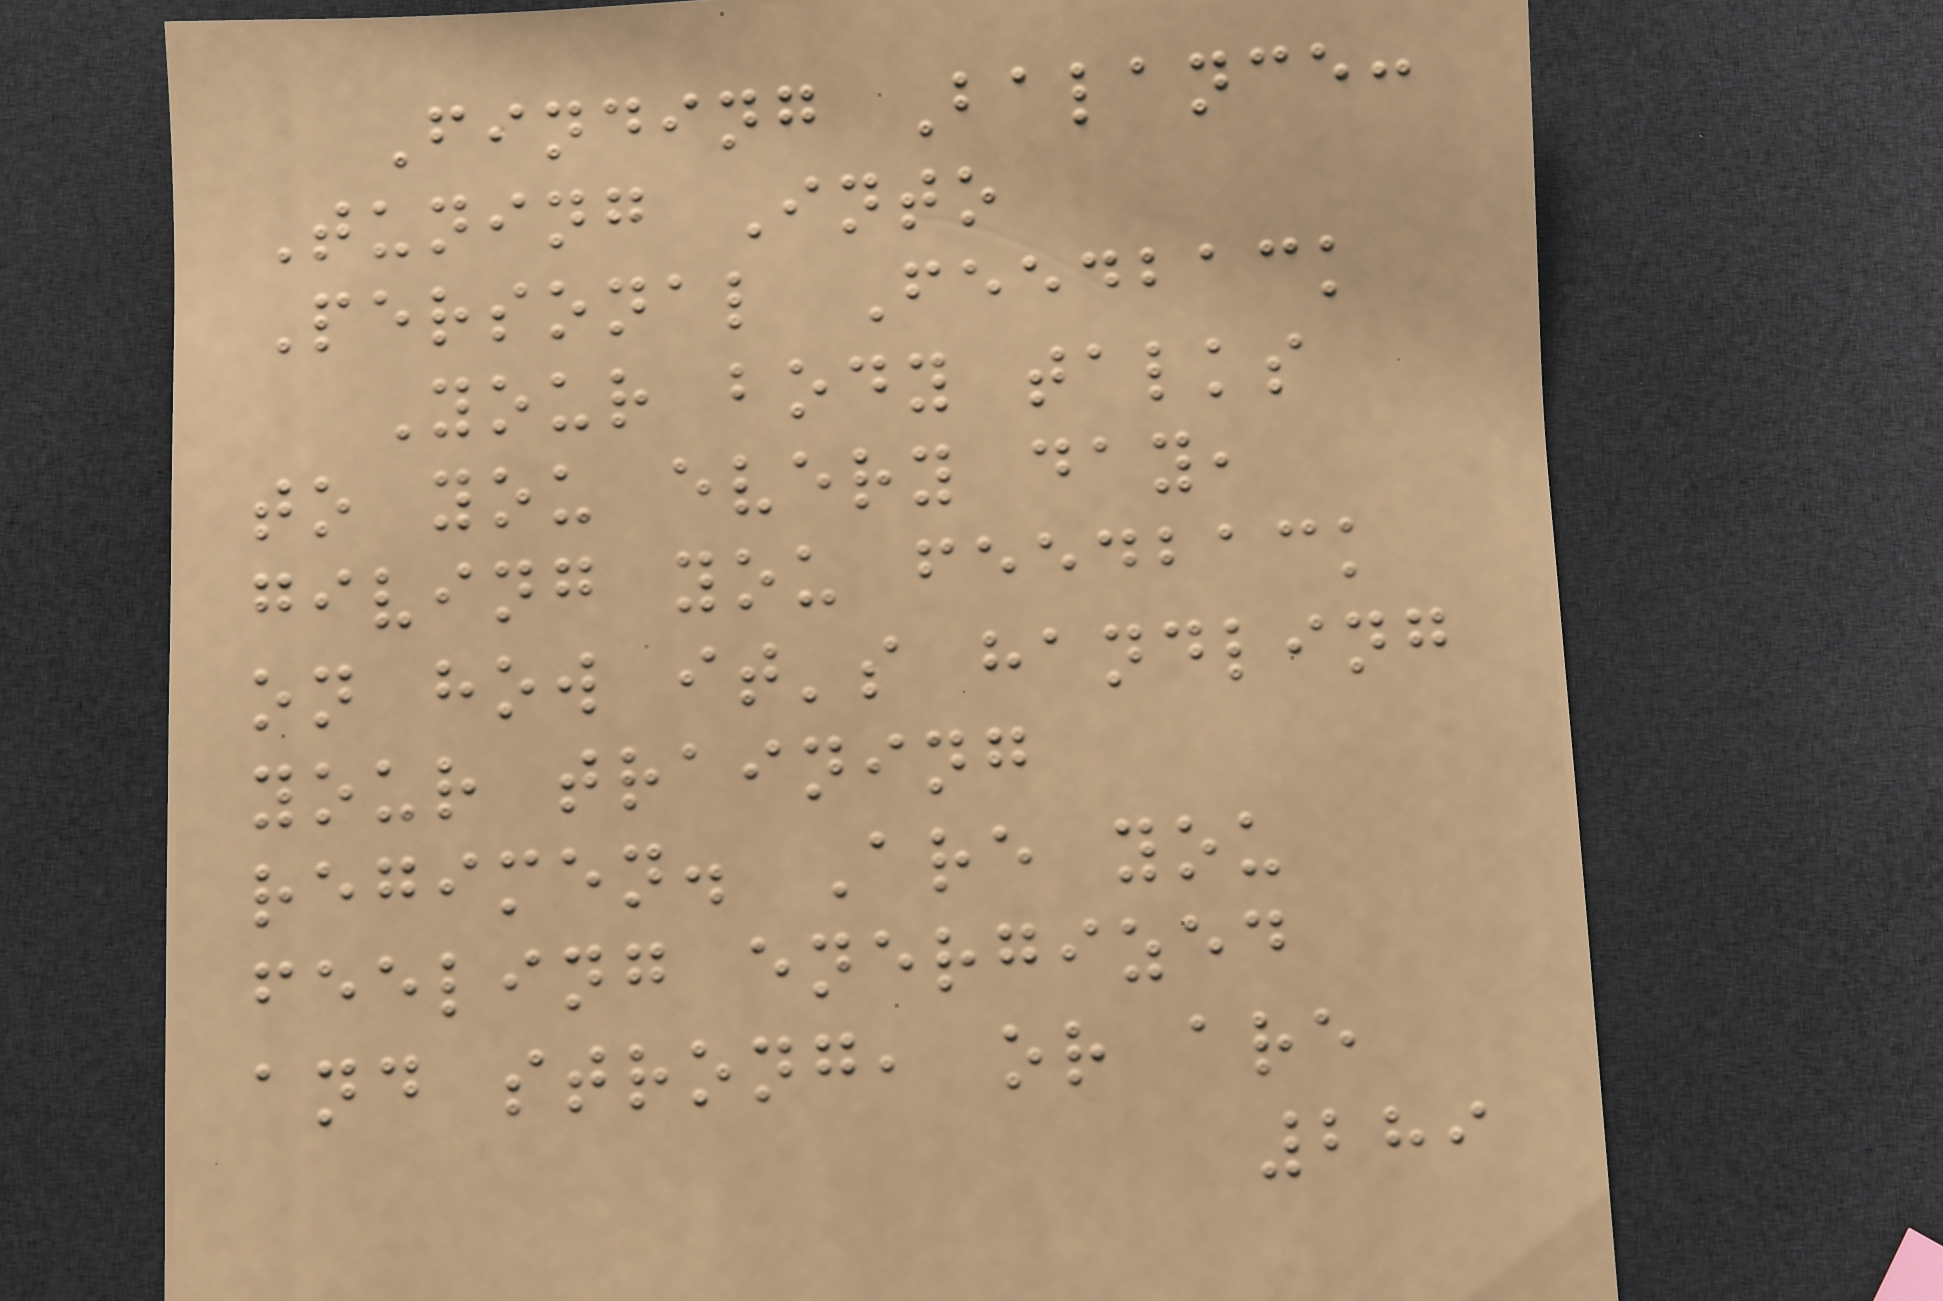Finding Balance:
Tuning Into
Personal Feedback
Your body talks
to you every day,
giving you feedback
on how it's handling
your training
regimen. Are you
feeling energized
and strong, or are
289
